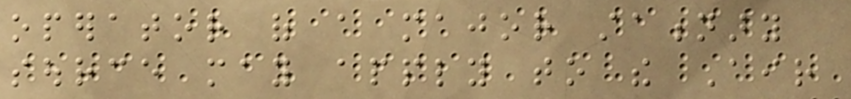operator of a major stationary
source may apply to the Air
